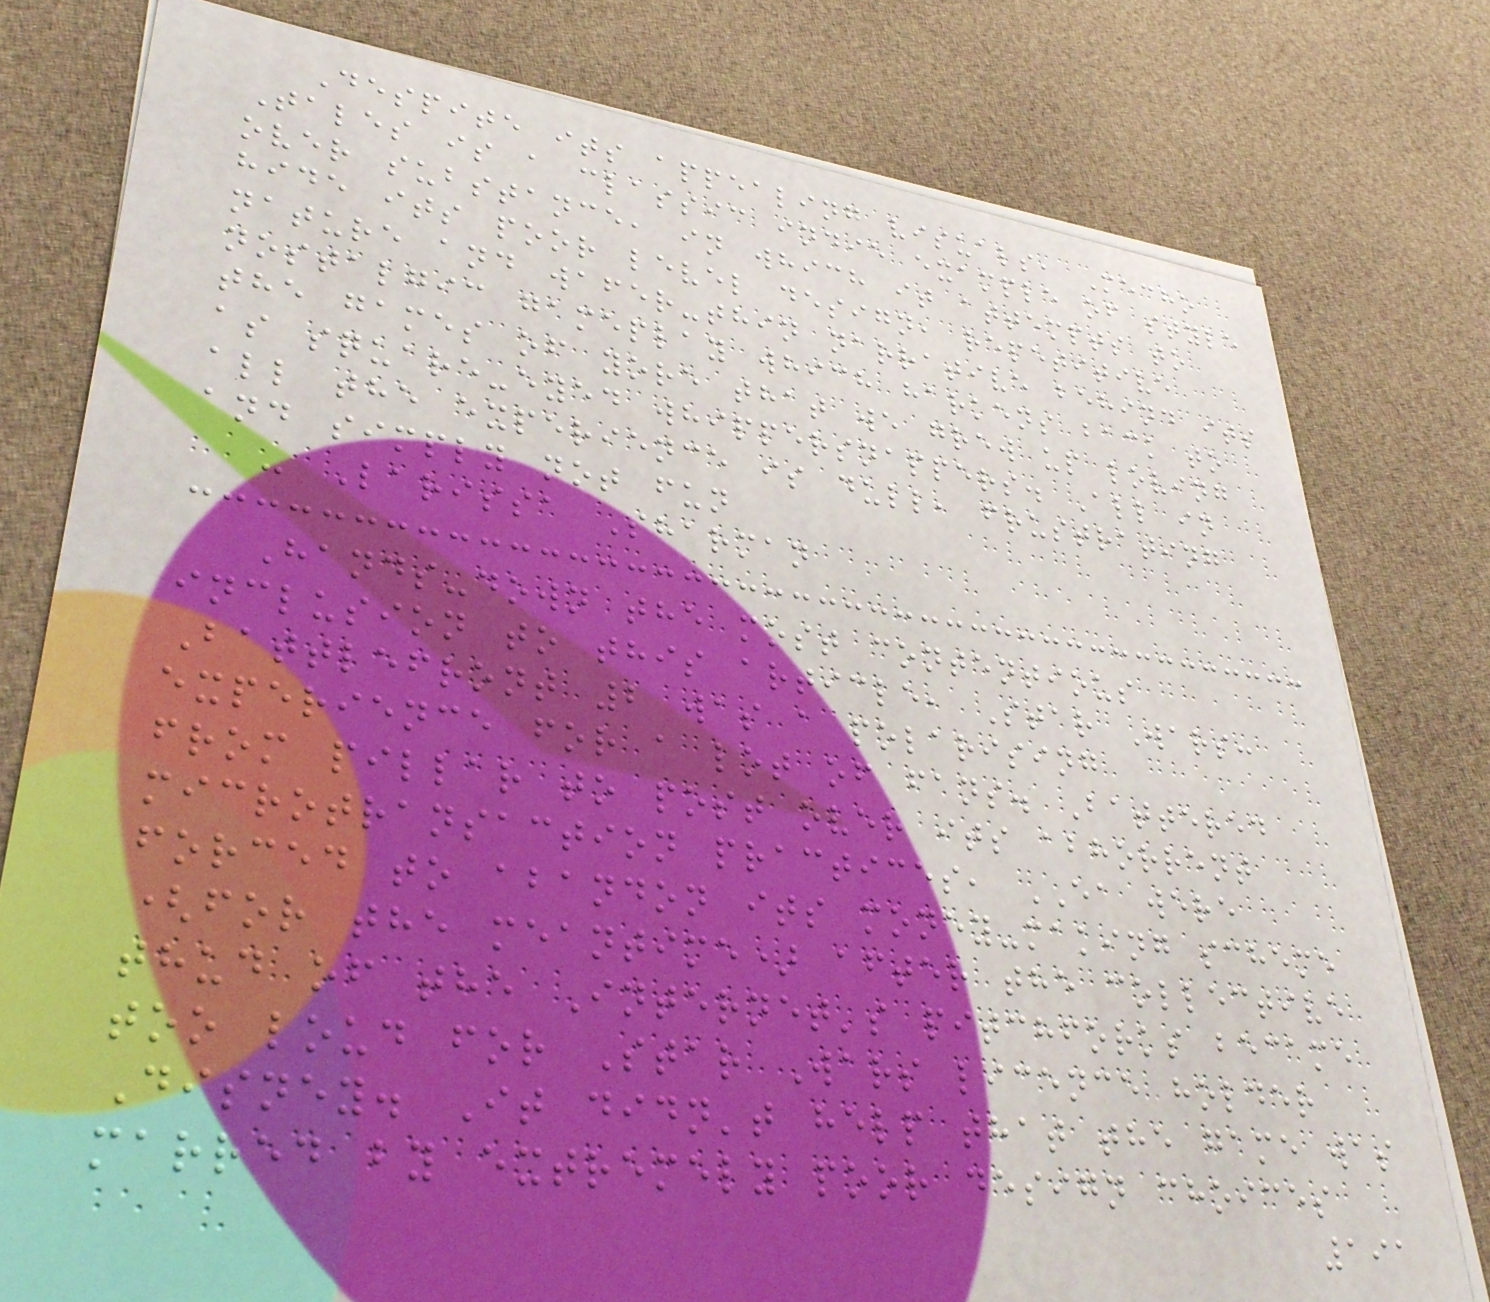Despite its appealing visuals, Mecho
Tales is a classic indie example of style
over substance, in which it attempts to
hide its poor level design, repetitive
nature and wafer-thin narrative behind its
nostalgic gameplay which harkens back to
the games of yore that we grew up loving
as square-eyed whippersnappers. All in
all the experience is dull, frustrating
and simply not fun
- Larissa Sharman
Hands-down the most contentious
inclusion to this article, Star Wars:
Battlefront 2 was a polarising
experience for a lot of fans. Battered
from pillar to post over its abhorrent
microtransaction practices, EA were
forced to abandon its money-making scheme
(for the meantime) after the collective
thud of the Internet's pitchforks became
too loud for Star Wars licence holder
Disney. It didn't help that the game was
marred by extremely poor design choices
191
